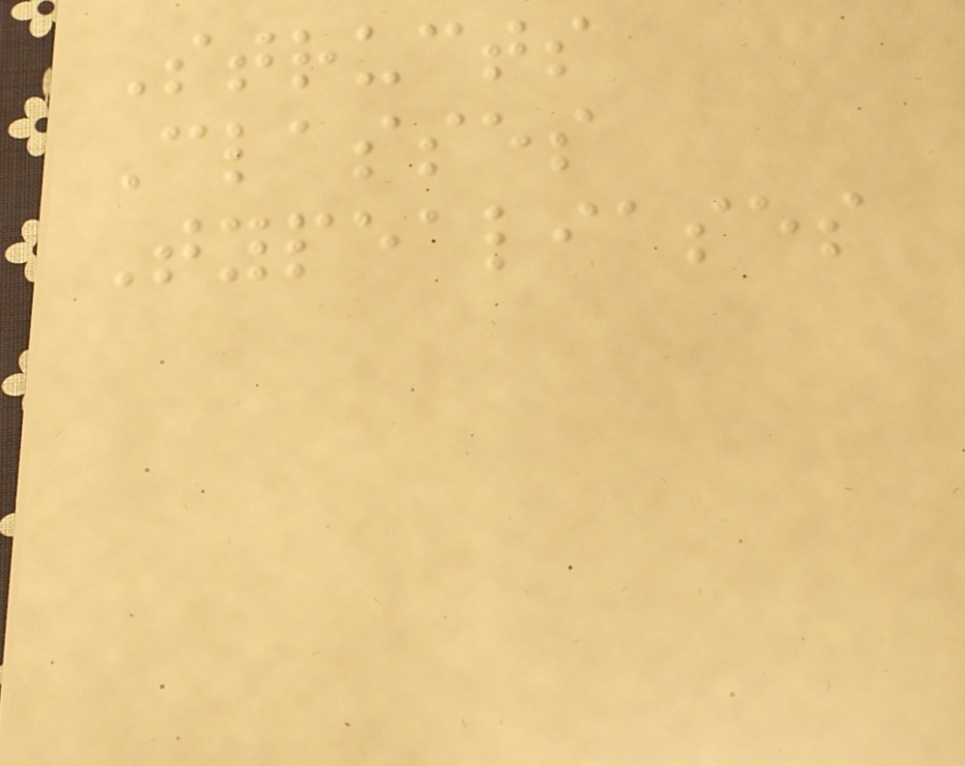Structs
Classes
Typealiases
